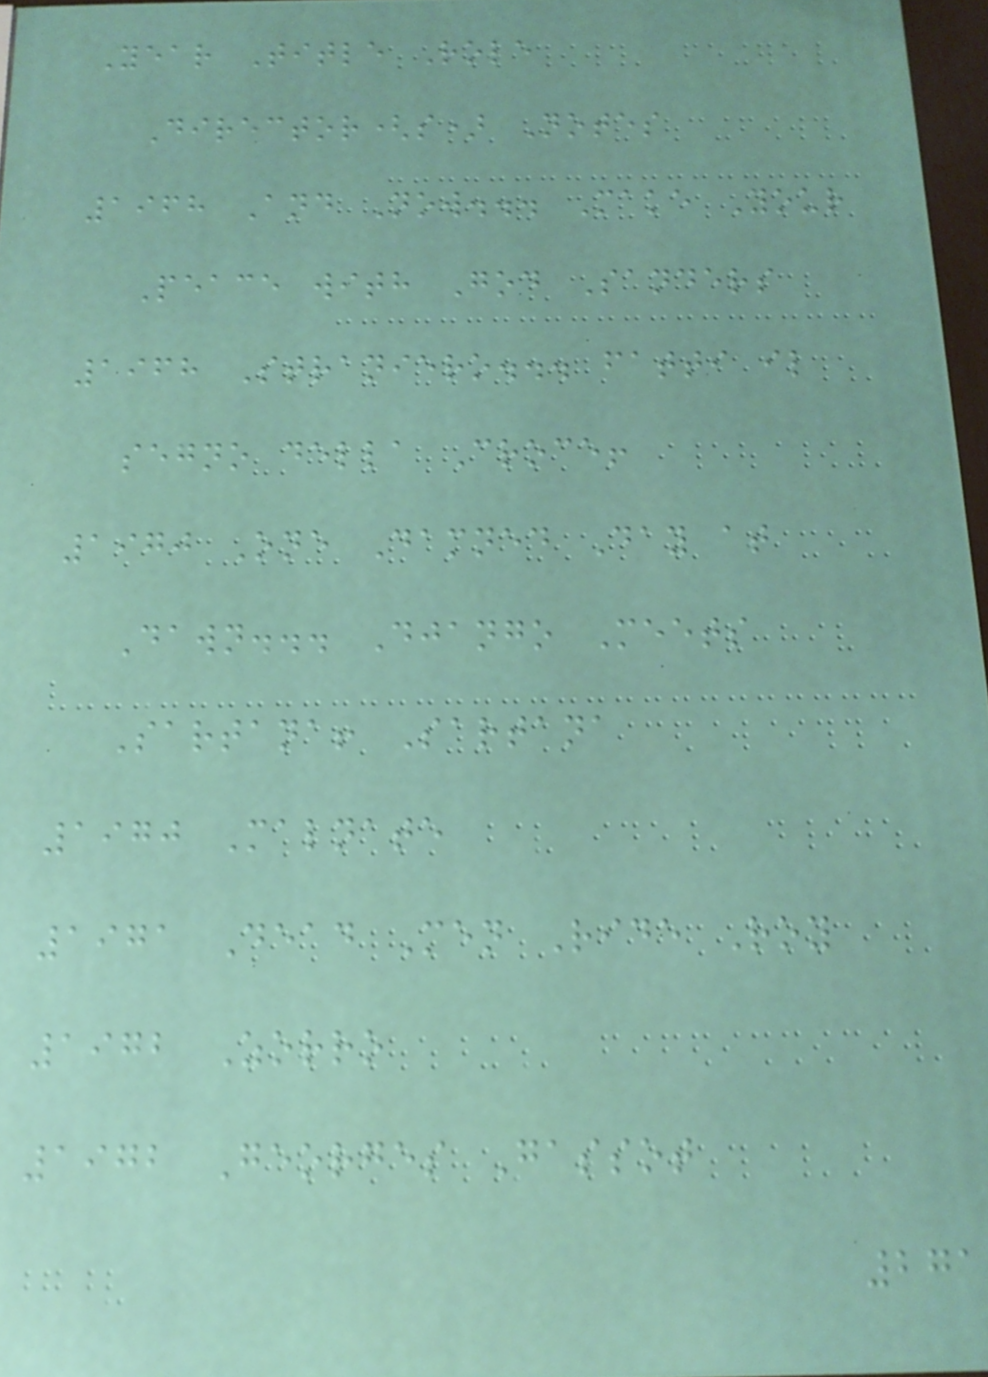Year Title Role
Director(s) Notes
1968 And Now... Make Your
Peace with God Sanders
1968 Straniero... fatti il
segno della Croce!
1970 One Damned Day at
Dawn... Django Meets
Sartana! Sartana
1970 Malnate
1971 Dead Men Ride Roy
1972 Zorro
1972 Georges Gassot
271
